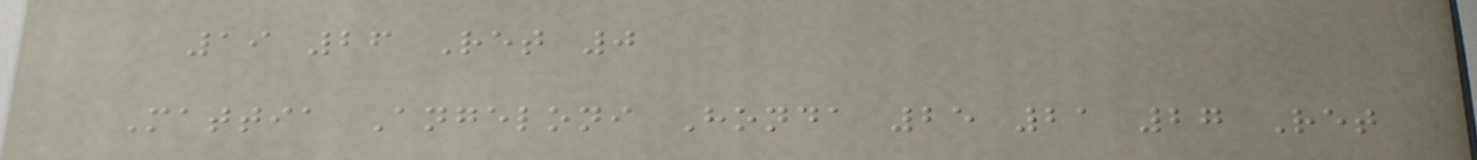19 26 Ret 0
Mattia Angeloni Honda 25 21 27 Ret
